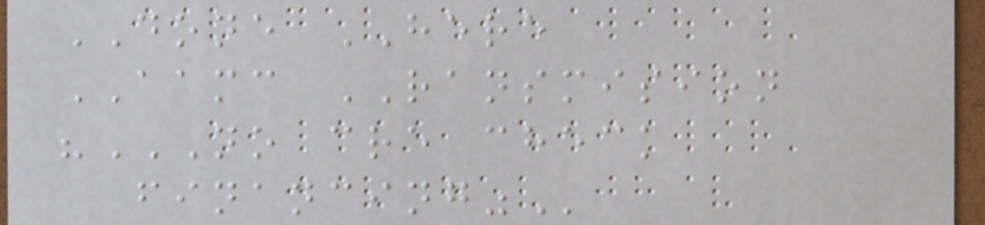DONE HERE
AAMC RANSMISION
"NO CRE CHECK
FINANCING"
